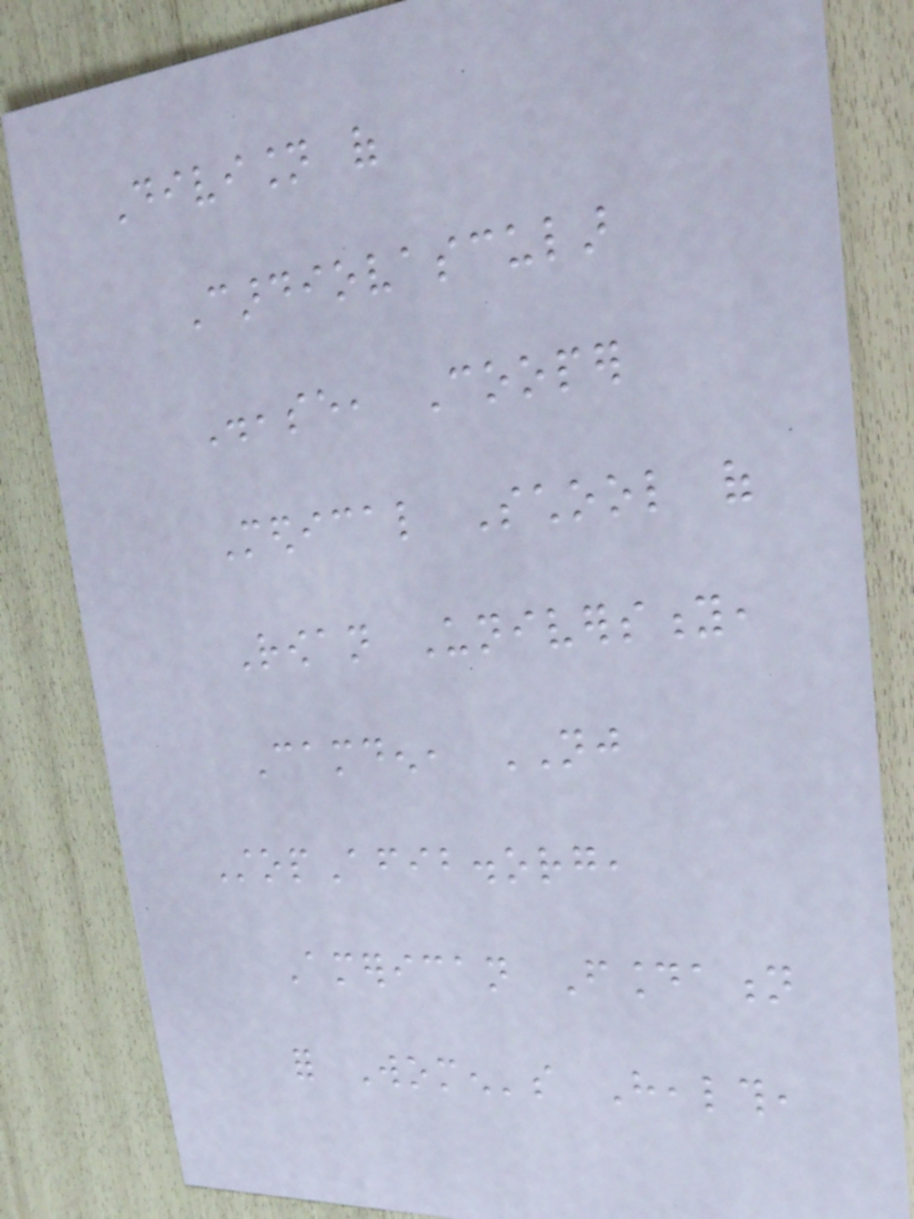Division of
Cardiovascular
Disease, Cooper
Medical School of
Rowan University,
Camden, NJ
StopAfib.org,
American Foundation
for Women's Health,
